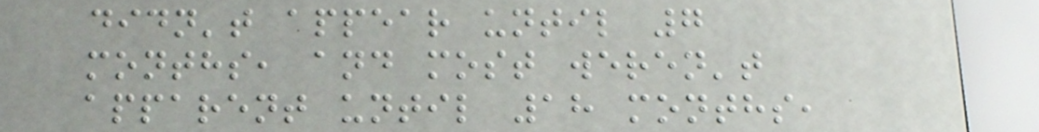didn't appear until 7
months, and most weren't
apparent until 18 months,
